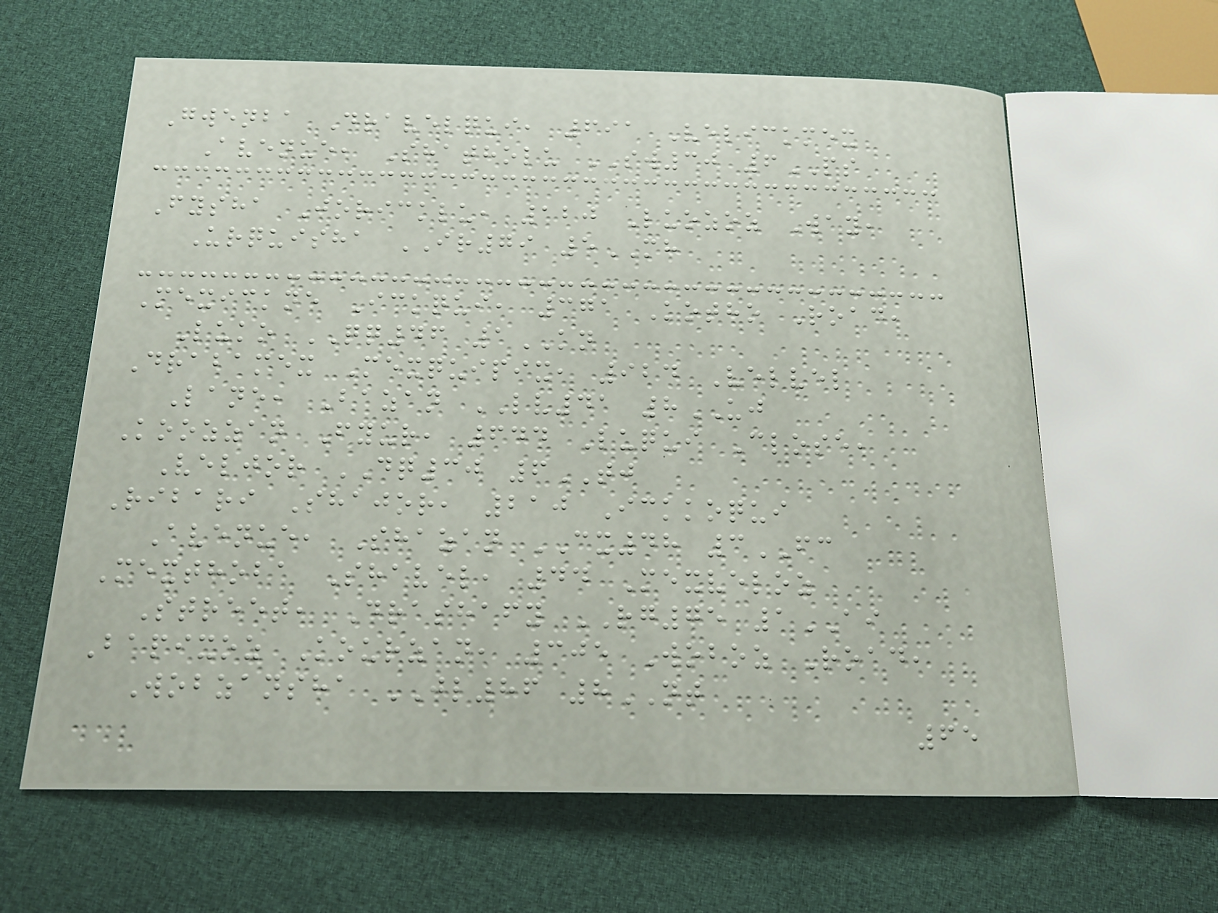Gwenba Dravelqui, 691 Velickmex
Avenue, Shatholu SW30 6PS
Fysha Joricklu, 120 Luozoz Way,
Urquisha IR79 5MH
Mexickne Ickqui, 371 Kotho Road,
Luko QQ46 1KN
Drabamex Mexquipix, 924 Velvel
Lane, Bazan LV41 8UJ
Koozzan Fyur, 644 Luqui Close,
Veljor DQ30 6TJ
Ribari Shajor, 210 Ickkoqui
Avenue, Shazan CX48 3FC
Mexthoba Shavel, 44 Mexveloz
Street, Drashafy RG75 1AI
Bapixoz Kourzan, 305 Woboz Road,
Wobzansha JL86 8NT
65
